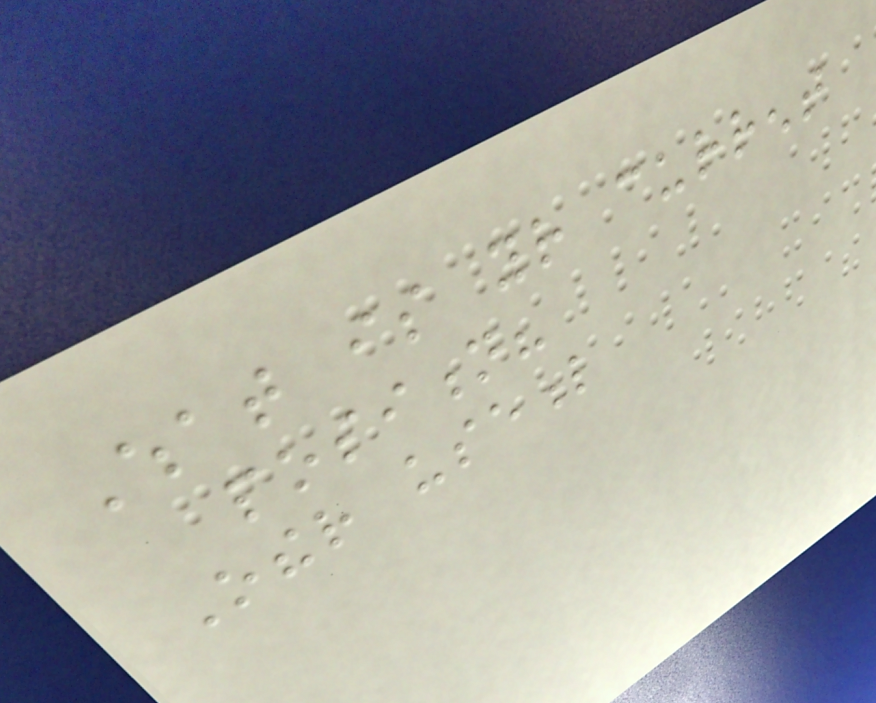What is your current
position?
Other useful
